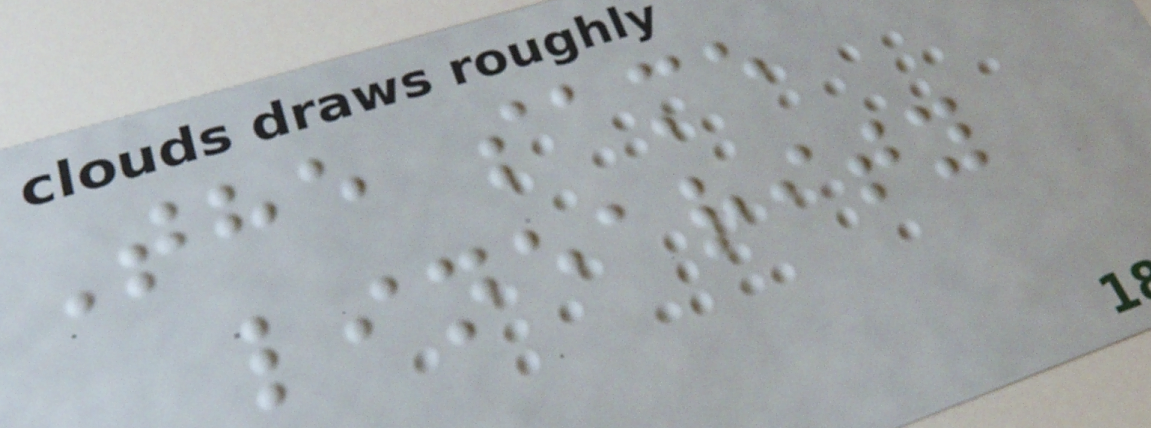The same
linearity
